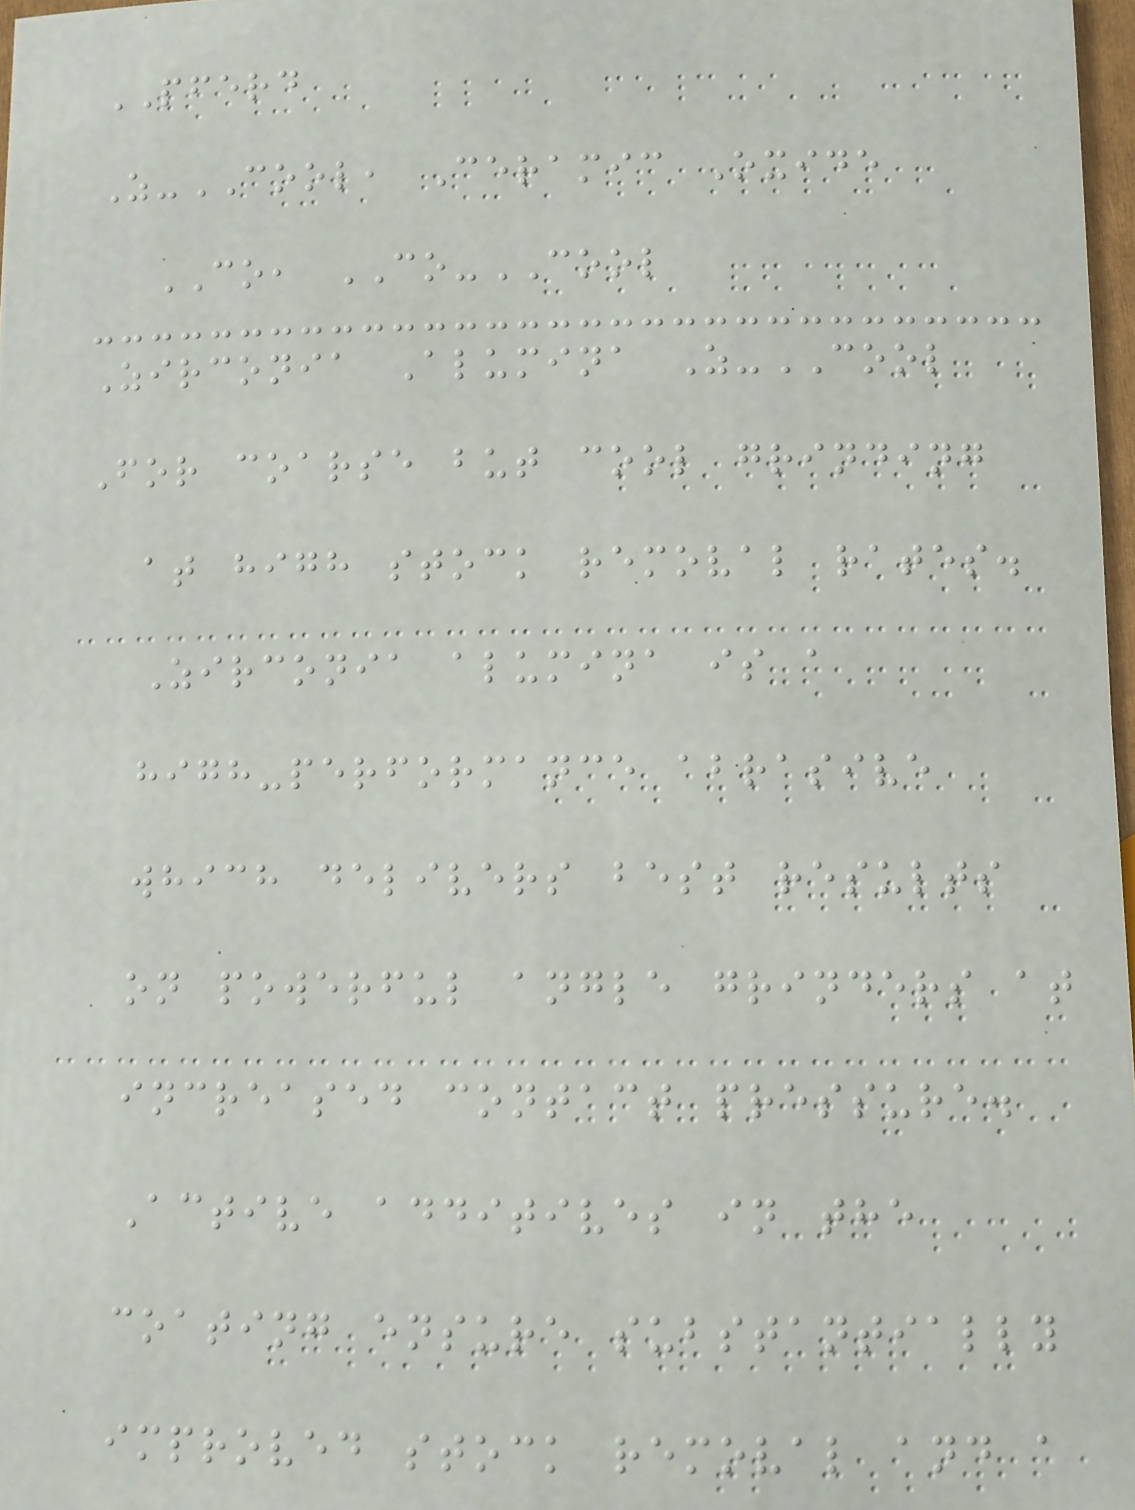PFERD
Z-COOL, Ceramic Oxide
CO, CO-COOL
Zirconia Alumina Z-COOL
For coarse but cool grinding
at high stock removal rates.
Zirconia alumina is a
high-performance abrasive
which delivers best results
on powerful angle grinders at
increased contact pressure.
Active additives in the
coating ensure substantially
improved stock removal and a
